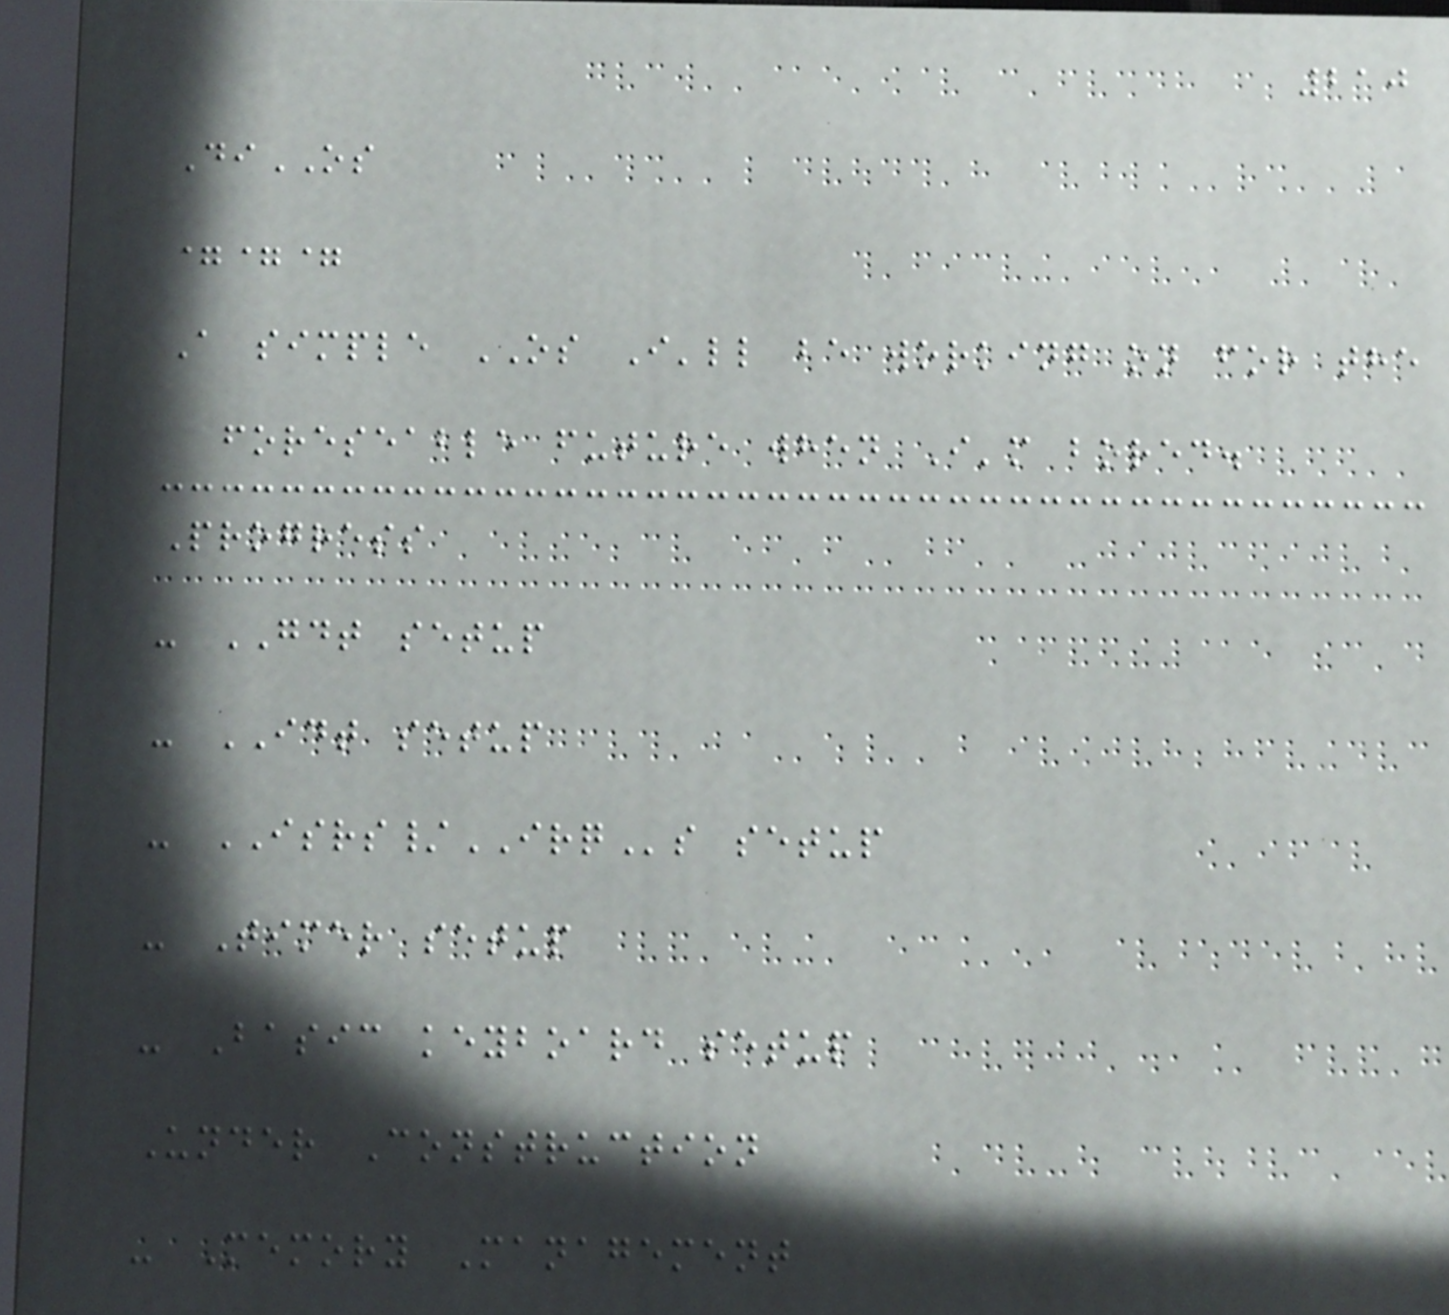210
DiOS
===
A simple OS I'll be working on for the
foreseable future when I'm bored.
Progress
- GDT setup
- IDT setup
- ISRS/IRQs setup
- Timer setup
- Basic keyboard setup
Under Construction
- Memory Management
